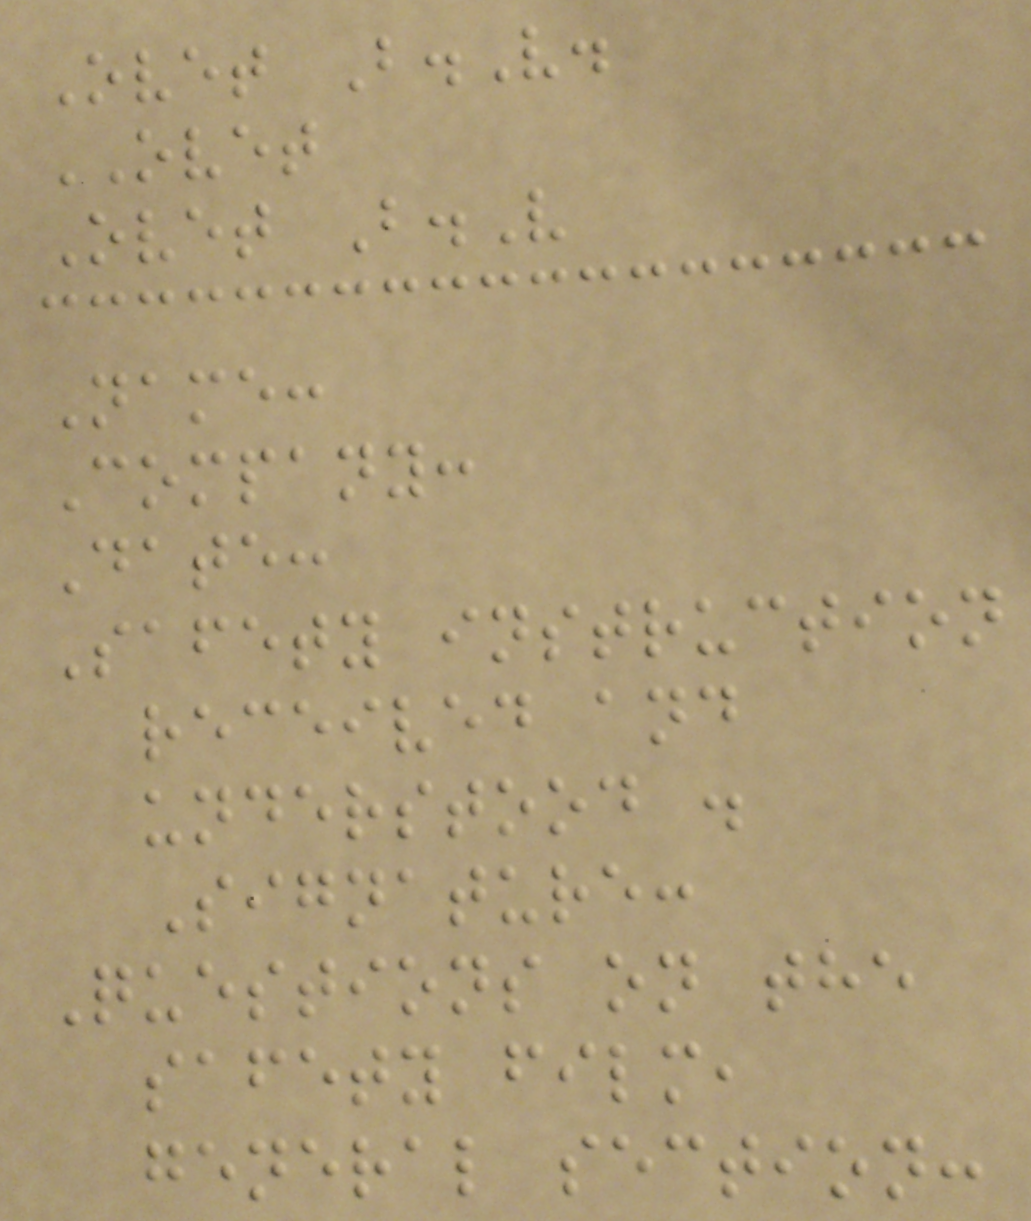Ovet B.V.
OVET
Ovet B.V
Name:
Company:
Date:
Safety instruction
received and
understood .
Signature:
Questions on the
safety film,
general section:
